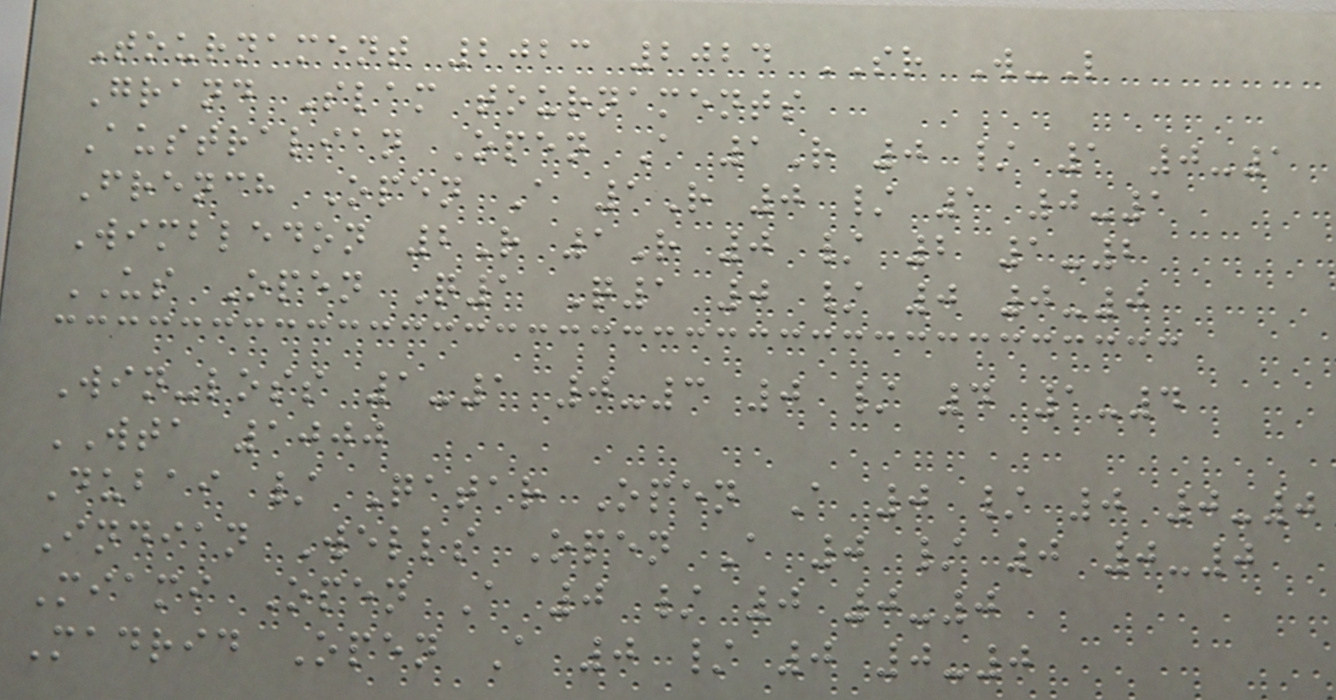Tournament 2023 2024 SR W-L
Grand Slam tournaments
Australian Open A 1R 0 / 1 0-1
French Open A 1R 0 / 1 0-1
Wimbledon 2R 1R 0 / 2 1-2
US Open Q1 Q1 0 / 0 0-0
Win-loss 1-1 0-3 0 / 4 1-4
WTA 1000
Dubai / Qatar Open A 0 / 0 0-0
Indian Wells Open A 0 / 0 0-0
Miami Open A 0 / 0 0-0
Madrid Open A 0 / 0 0-0
